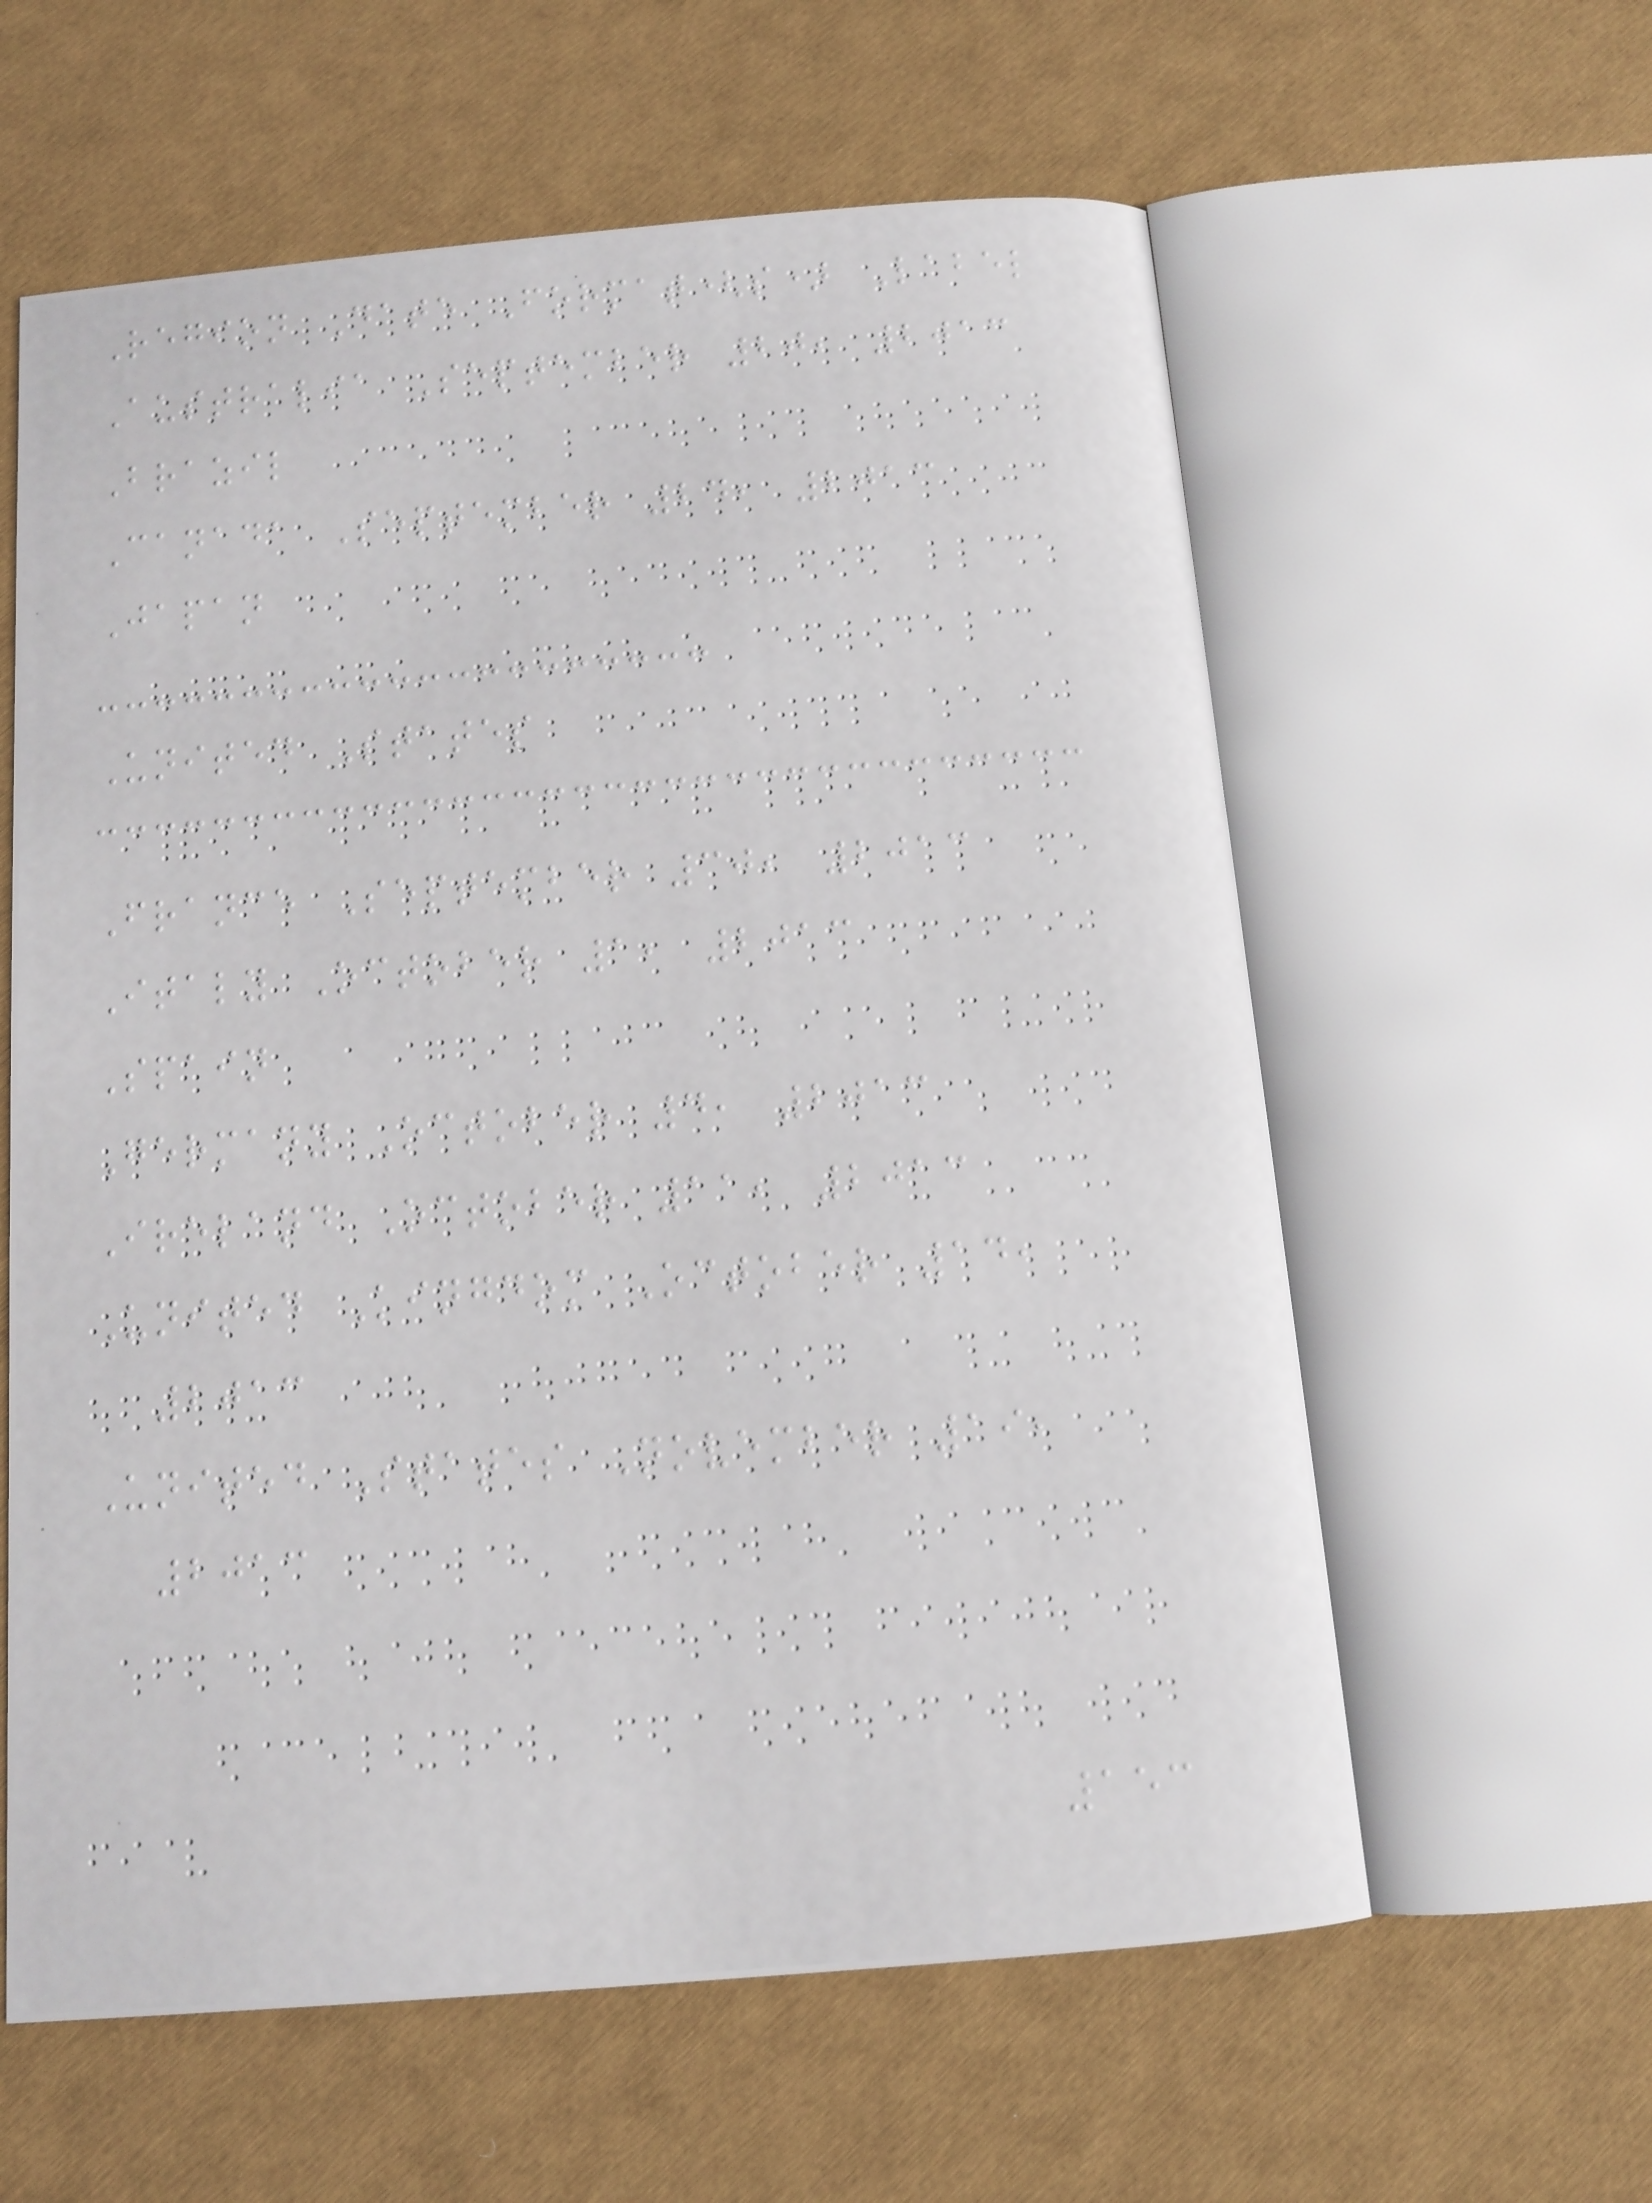Region Date Format(s) Label
Australia September 20, 2013
Brazil
Canada September 24, 2013
Japan
United States
France September 30, 2013
Italy October 1, 2013
Spain
Germany October 4, 2013
Ireland October 11, 2013
United Kingdom October 14,
2013
United States November 19,
2013
153
